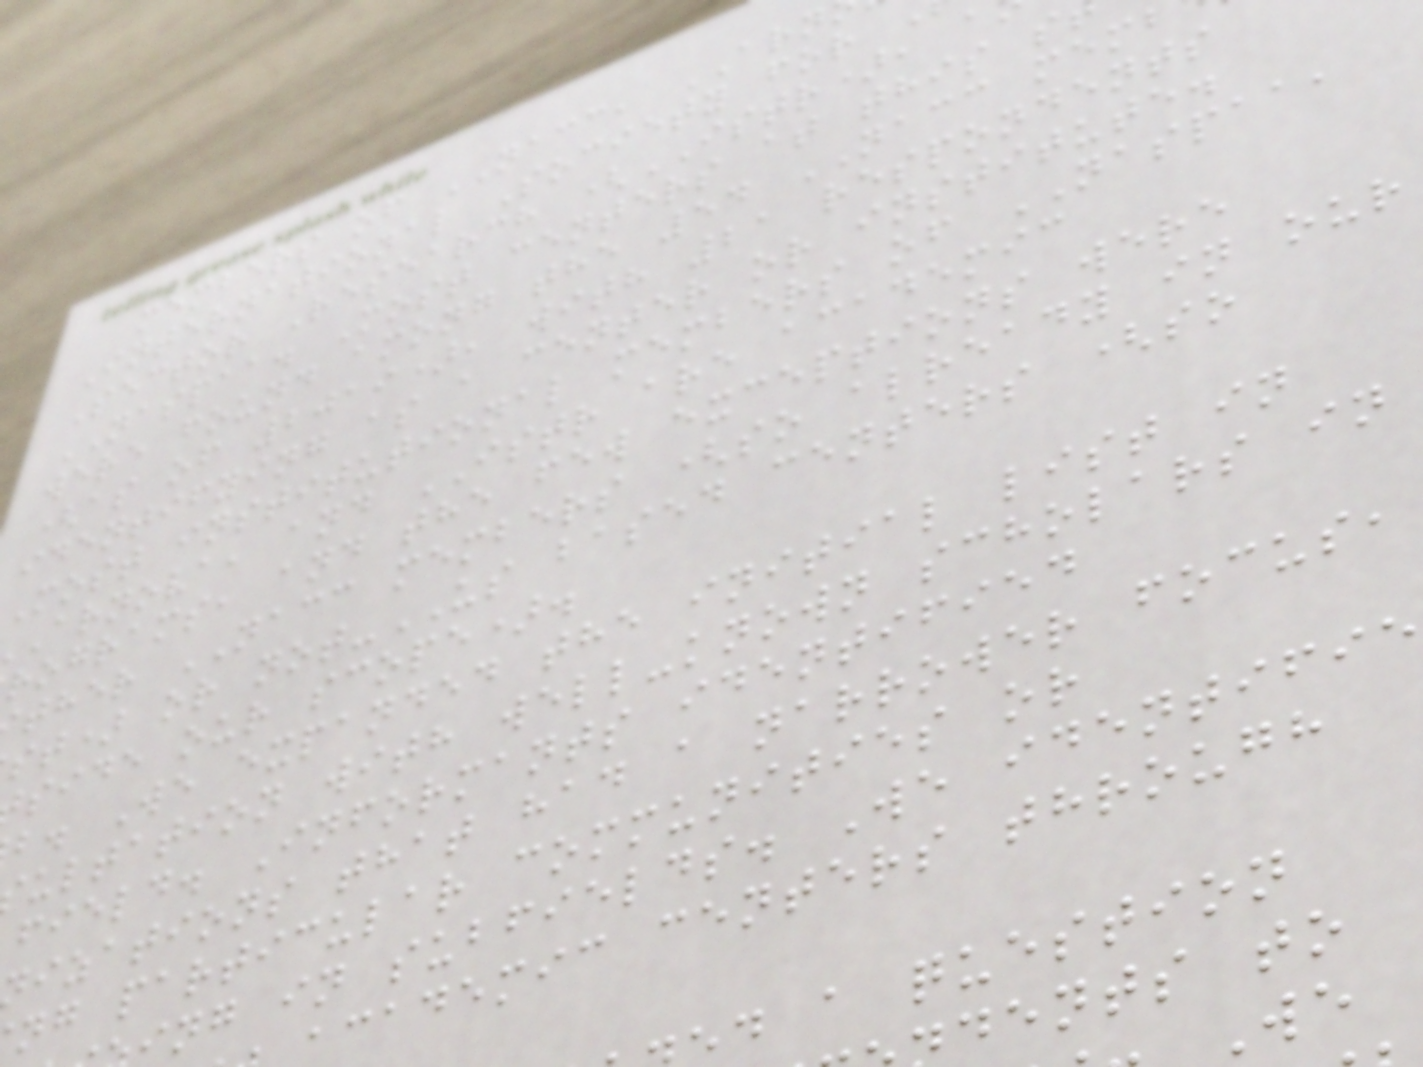members of NACC, ARN
International Society for
Sector Research (ISTR), a
NASPAA. Most centers at this s
were found among the 54 NACC memb
(as of 2019), with 21 respondents
identifying as a center or institute.
Most institutional members of NASPAA,
arnova, and ISTR are academic
rograms, and the few exceptions were
ther NACC members (so already in our
st) or not-US based centers (so
side our scope).
b. We expanded the initial list in
ultation with well-known scholars in
field. Informants identified
izations that had a narrower focus,
ng particular communities or
ing in subfields. We identifie
cademic centers through
d a question
